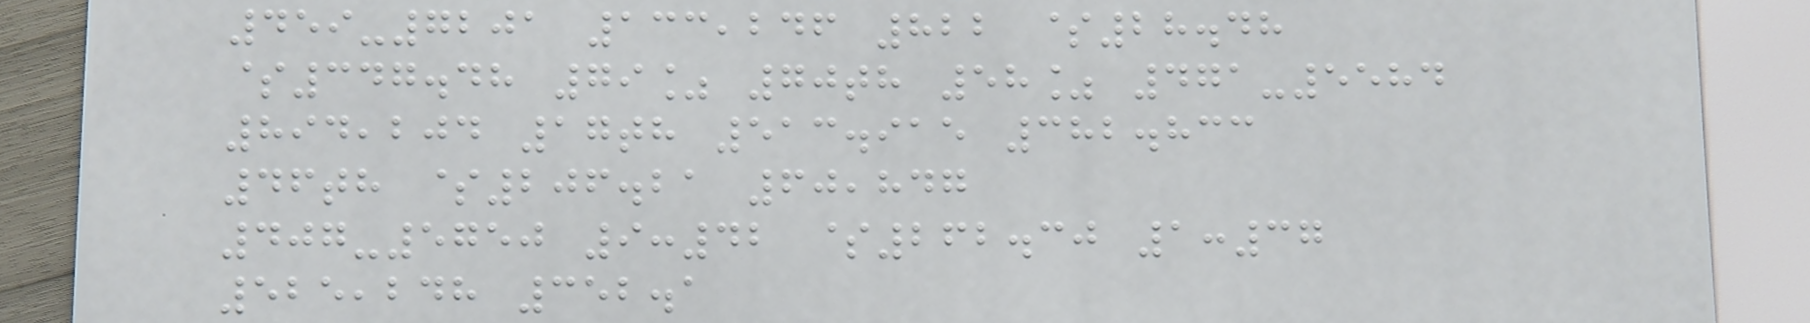459-7201 133,246 822 $28.48
$347.48 79% 70th 58% 471-5584
894,204 17th 513.915 382.833
46th $206.21 60,847
407-5750 9:42 $262.30 1:37
525,248 352.1
